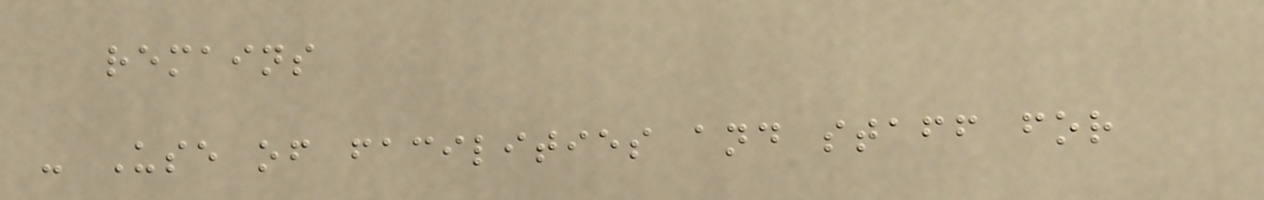remains
- Use of facilities and staff for
